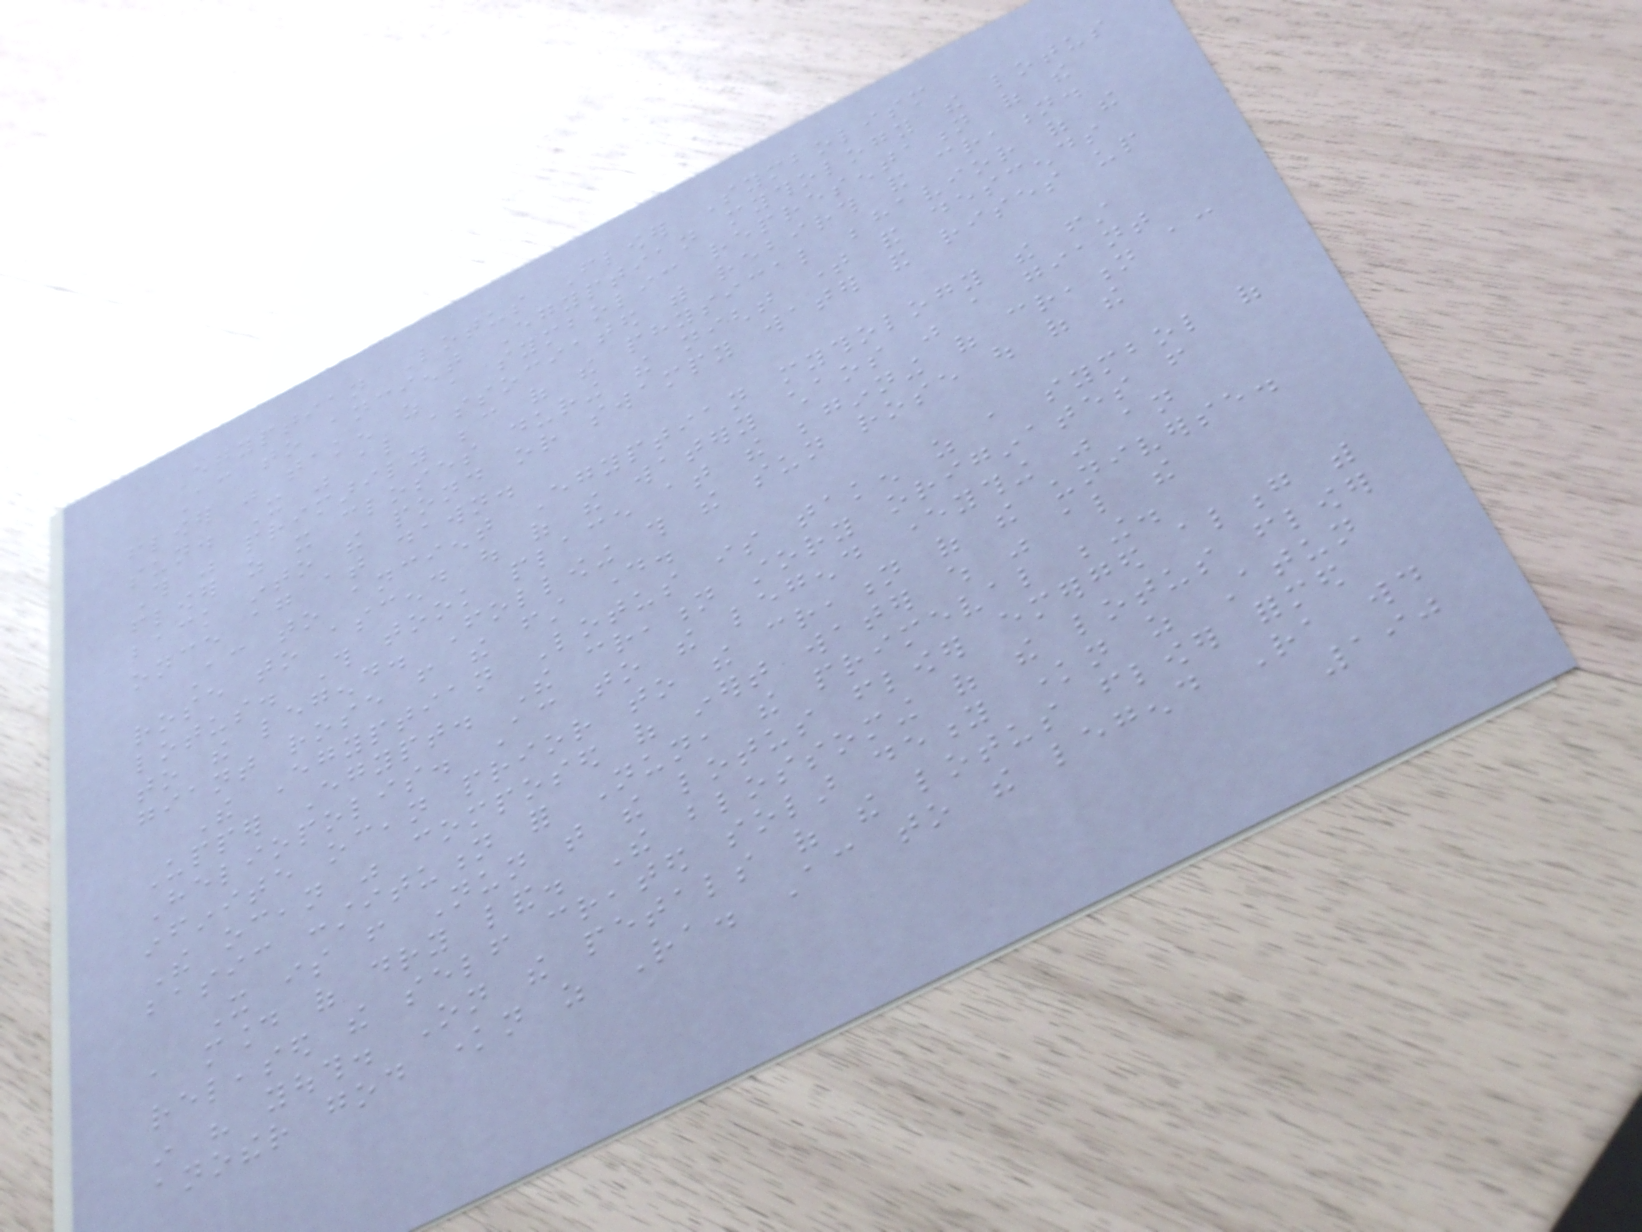Egyptian Lotus Flower Symbolism
According to ancient Egyptian mythology the lotus
flower was taken as a symbolic representation of the
sun. It was also associated with rebirth and creation.
This was primarily because of the physical behavior of the
flower as it closes during the night time and descends
back into the pond or swampy water and rises up
once again at dawn.
According to ancient Egyptian mythology the first
rose to ascend out of the watery chaos was a giant
lotus. This took place at the beginning of creation according
to the legend. Following this the sun rose out of the
giant rose from the first day.
The Egyptian Lotus is taken as a symbol of
Upper Egypt. The creation story originates from
Heliopolis. According to the legend everything was an
infinite ocean prior to the creation of the universe.
The ocean was composed of inert water which was also the
basic constitution for Nun, the primeval being.
It is from Nun that the lotus flower emerged along with
a mound of dry land. The blossoming of the lotus flower
released the self created solar deity known as Atun
in his youth. On the petals of the lotus flower formed
another god known as Ra. According to the legend Ra would
190
